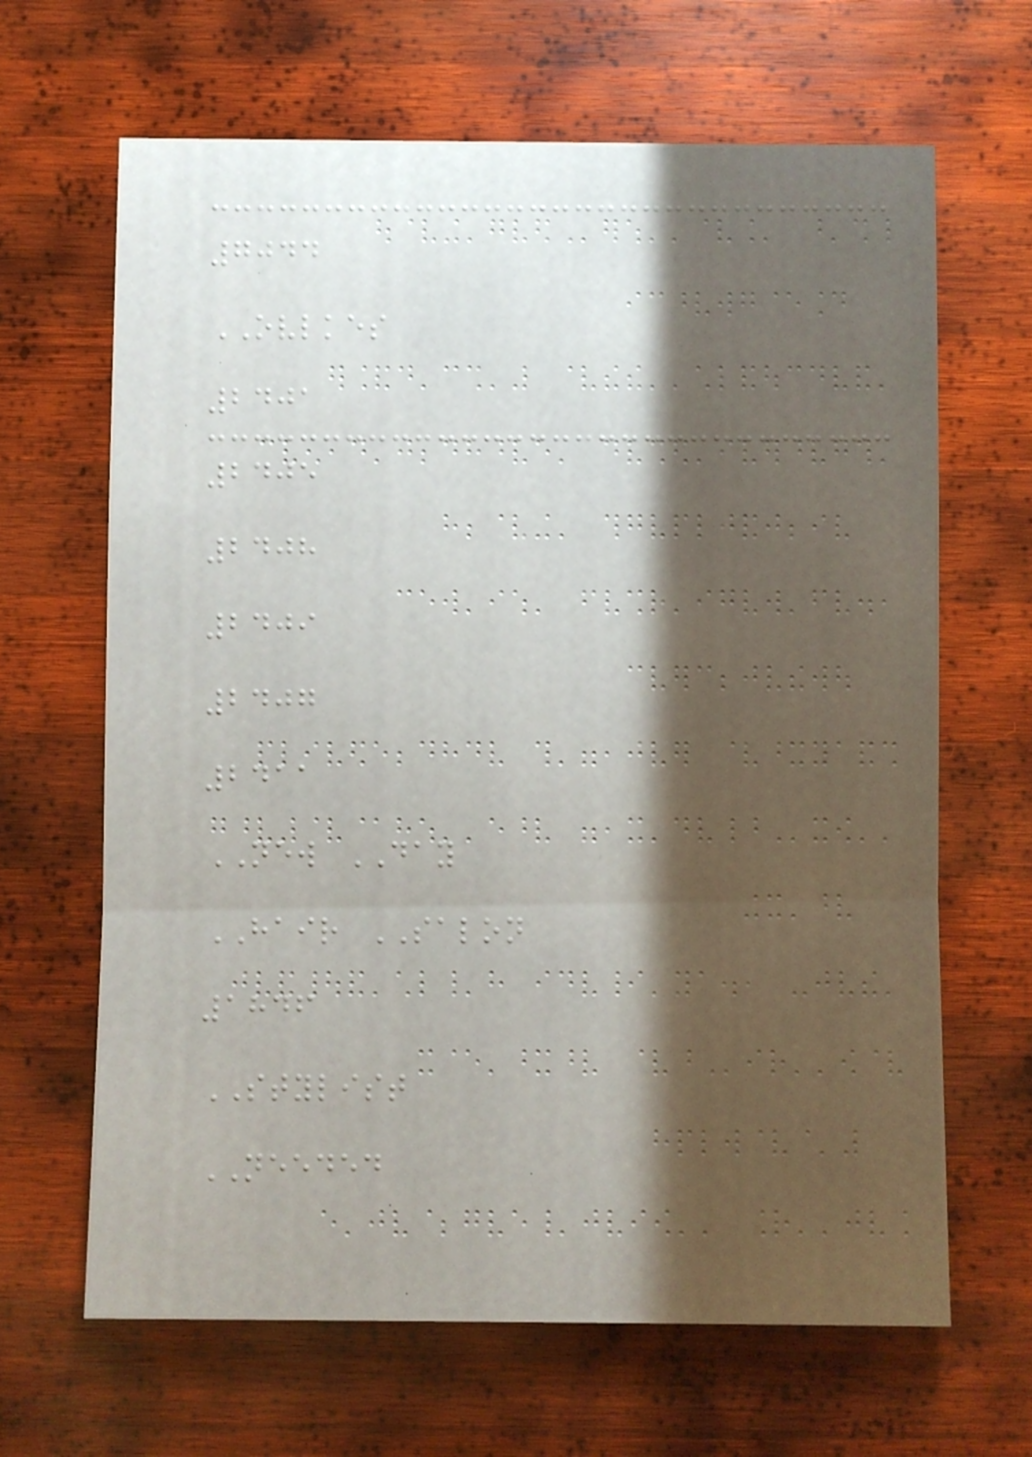7044
OVLKES
2401
2405
2408
2409
2407
2411
NEW DAY
HAIR SALON
1846
STYLIST
NEEDED
